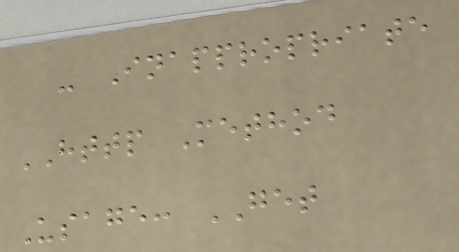- Inappropriate
HTTP Method
Usage: GET
